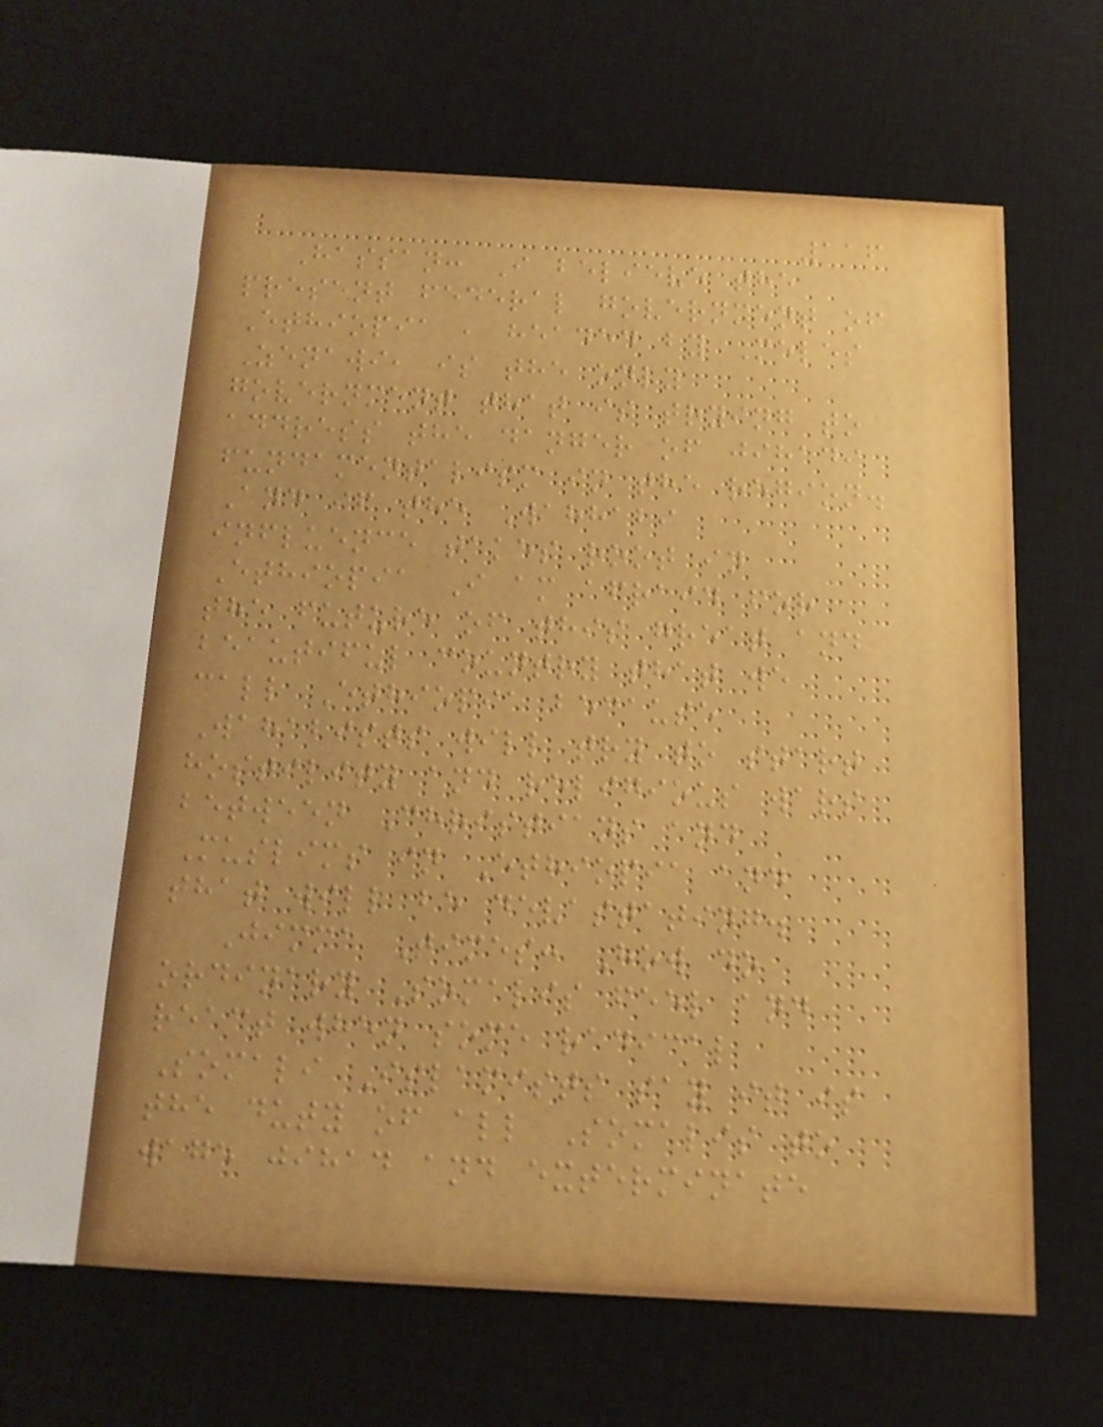116
Hassan: I believe the
present federal government of
Ethiopia , headed by Meles
Zenawi, is the only
government that is trying to
address the danger of jihadi
fundamentalism in the region.
And if the Wahhabi
influence takes root in
Ethiopia I am afraid for
the future of this great and
beautiful country that we
call Ethiopia because
Wahabists will try to start
hostility and religious wars
between Christians and
Muslims in Ethiopia and
that will be devastating.
Jimma Times: How do
ordinary Somalis feel and
react when some radical
Somali Islamists say it is
the duty of all Somalis to
wage jihad and exterminate
